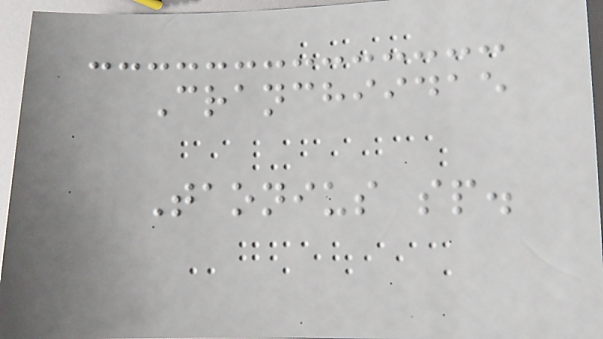Cranchiidae
Taonius sp.
